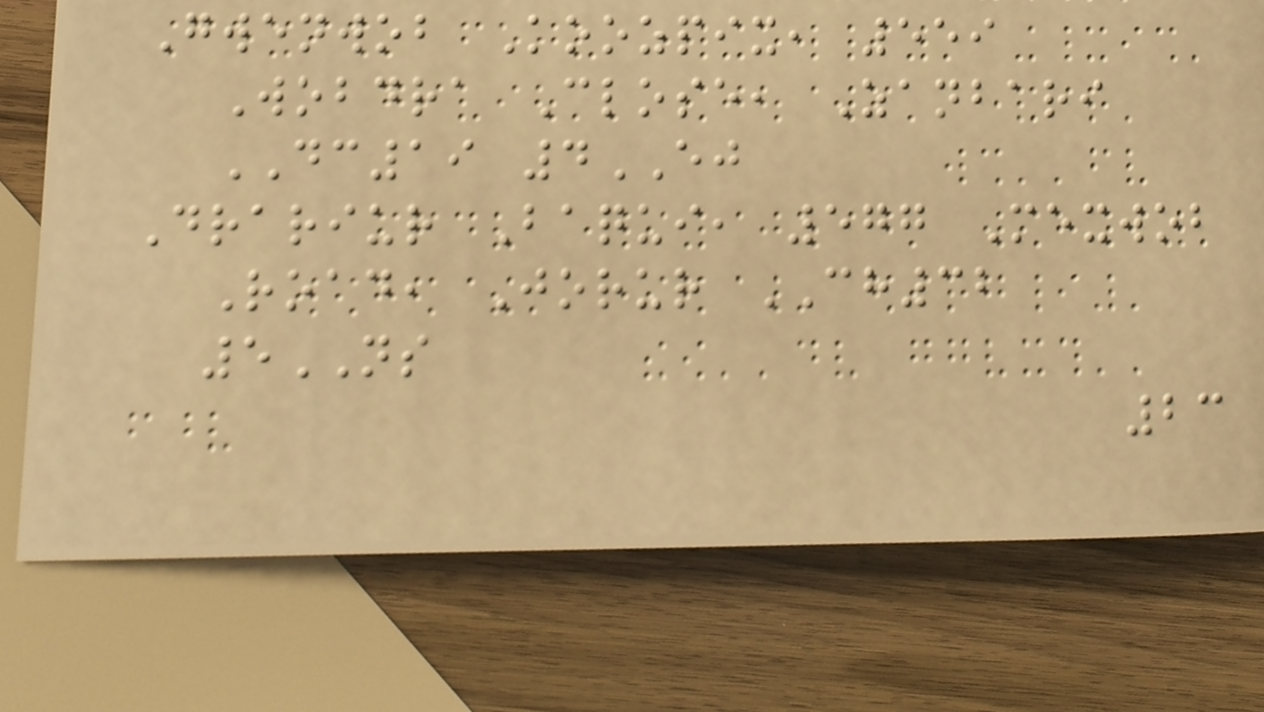Gwenwob Koozpix, 559
Wobdra Close, Zanbari
DC19 4EJ
Drariur Baqui, 577 Mexwob
Road, Jorur CH32
5NS
23
